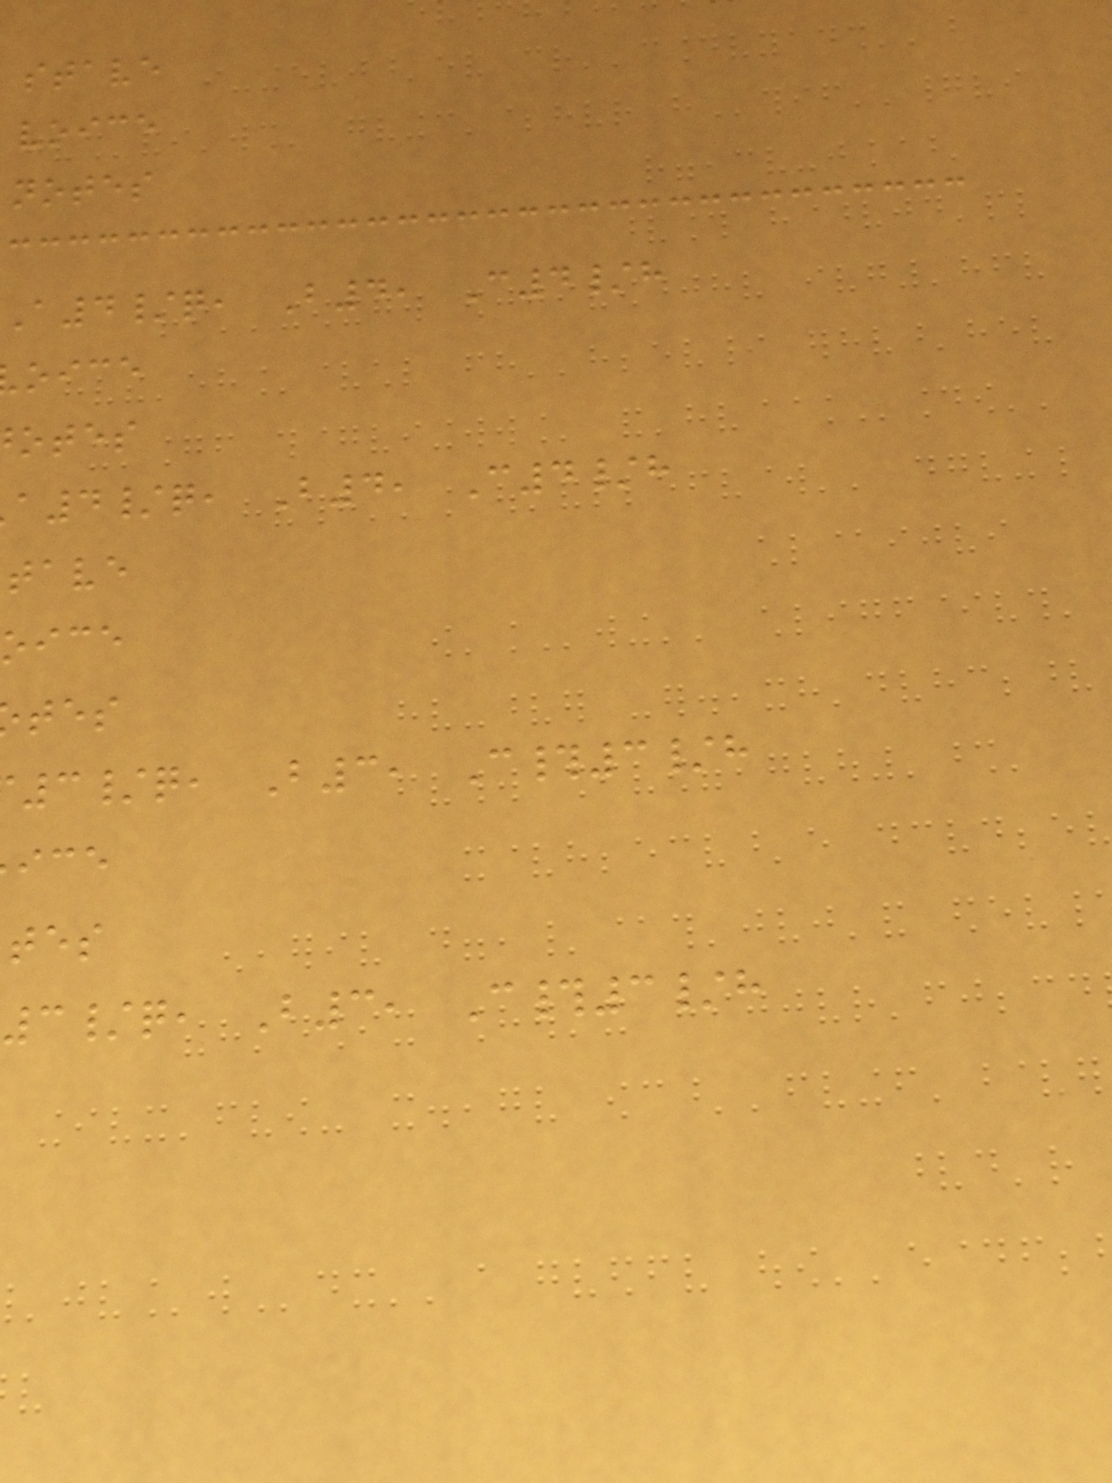stave
voice
notes
A4/q, B4, C4/h
oice
otes
a4/q, B4, C4/h
tave
oice
3/q, B3, C#3/h
3/q, B3, C#3/h
